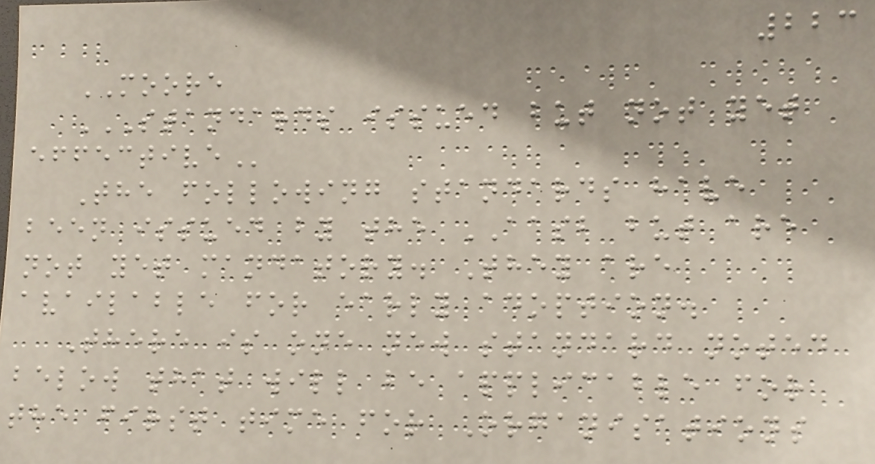223
MOORE
STANDARDS ISSUED BUT NOT YET
EFFECTIVE
The following standards have
been issued by the AASB but are
not yet mandatory. They are
available for early adoption.
There is one new standard noted
below that will be applicable for
the first time for Organisations
